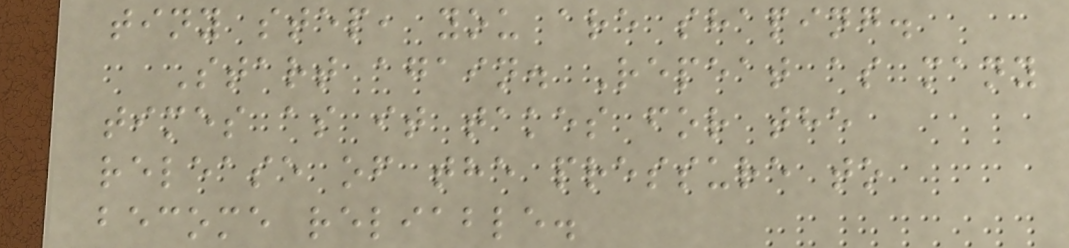tiny step, you are shaping.
Start again. Repeat as many
times as it takes for the
release of the pressure to
become reliable.
